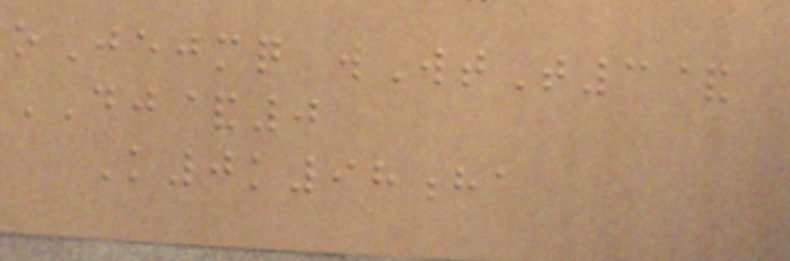oJejmq wWtT3&
DJ&0
K0k98ha
